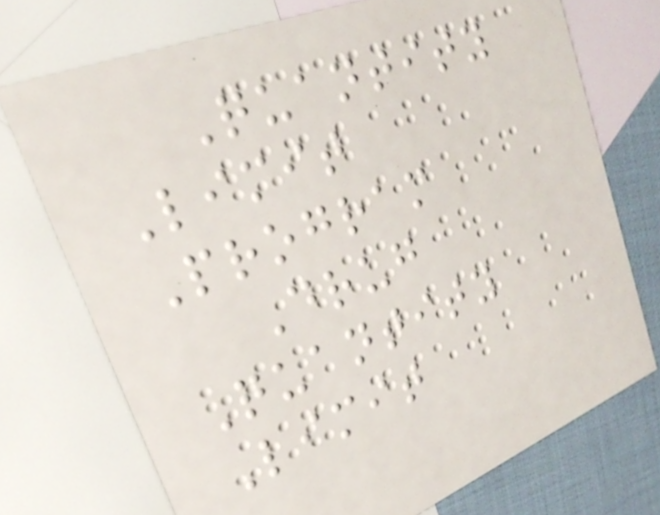Quantity
Limit
Program
Drug
Quantity
Limit
